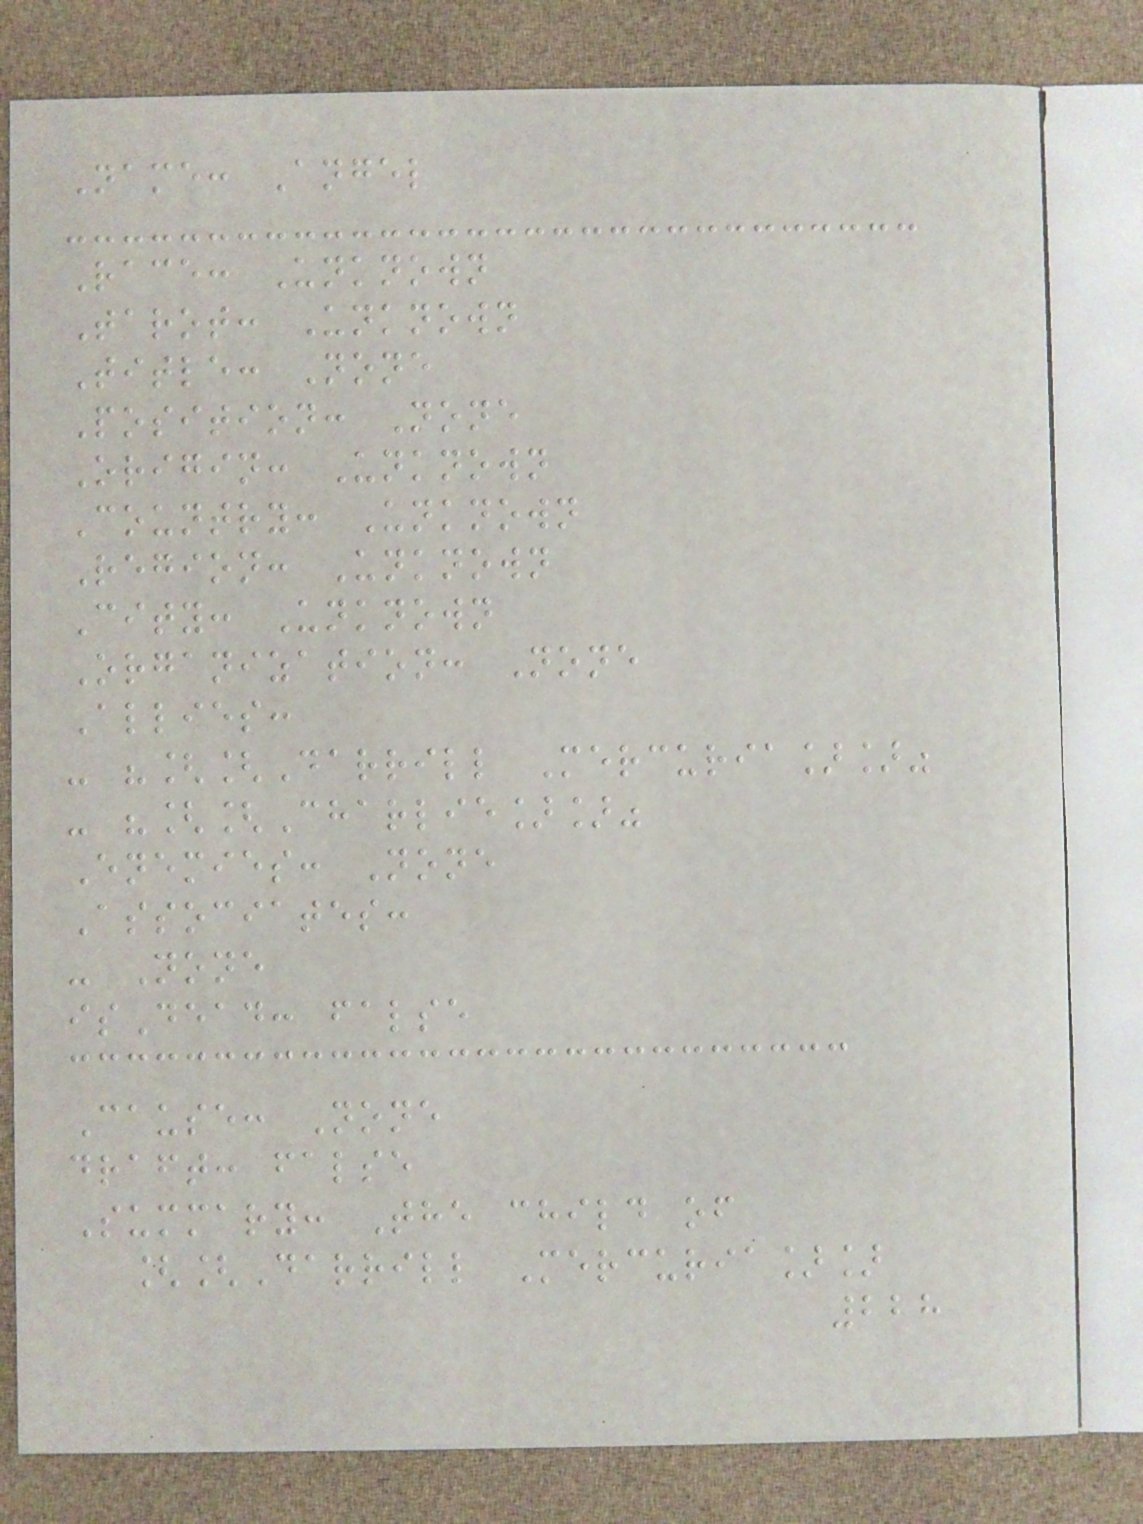Name: Angel
Race: Unknown
Tarot: Unknown
Title: None
Position: None
Origin: Unknown
Country: Unknown
Region: Unknown
City: Unknown
Organization: None
Allies:
- "[[Darrill Mercuria]]"
- "[[Charlie]]"
Enemies: None
Associates:
- None
isDead: false
Cause: None
draft: false
Summary: The child of
[[Darrill Mercuria]]
228
